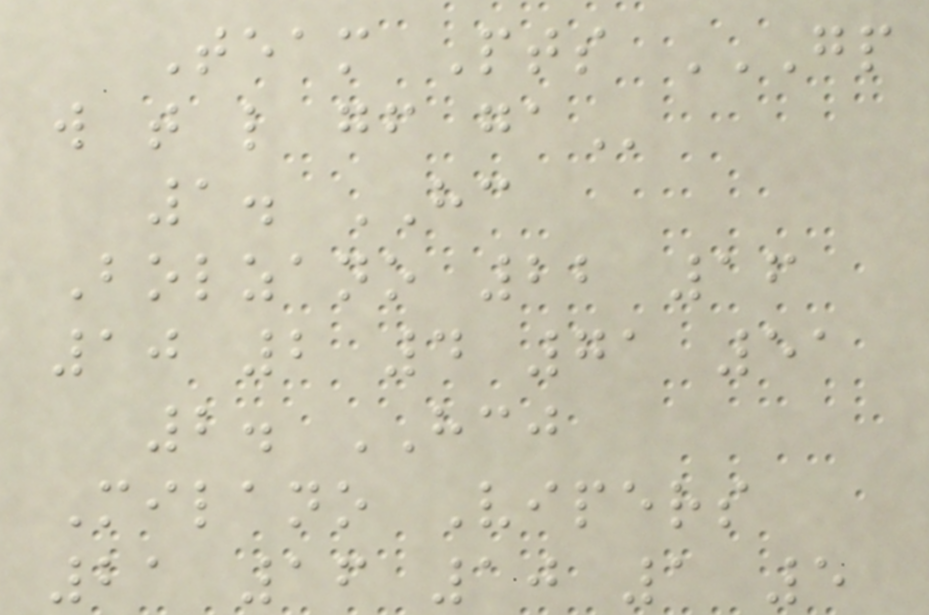Team Pts GP
W T L GF GA
1. HC
Bolzano 22 16
10 2 4 71 51
2. HCJ
Milano Vipers
21 16 10 1 5
